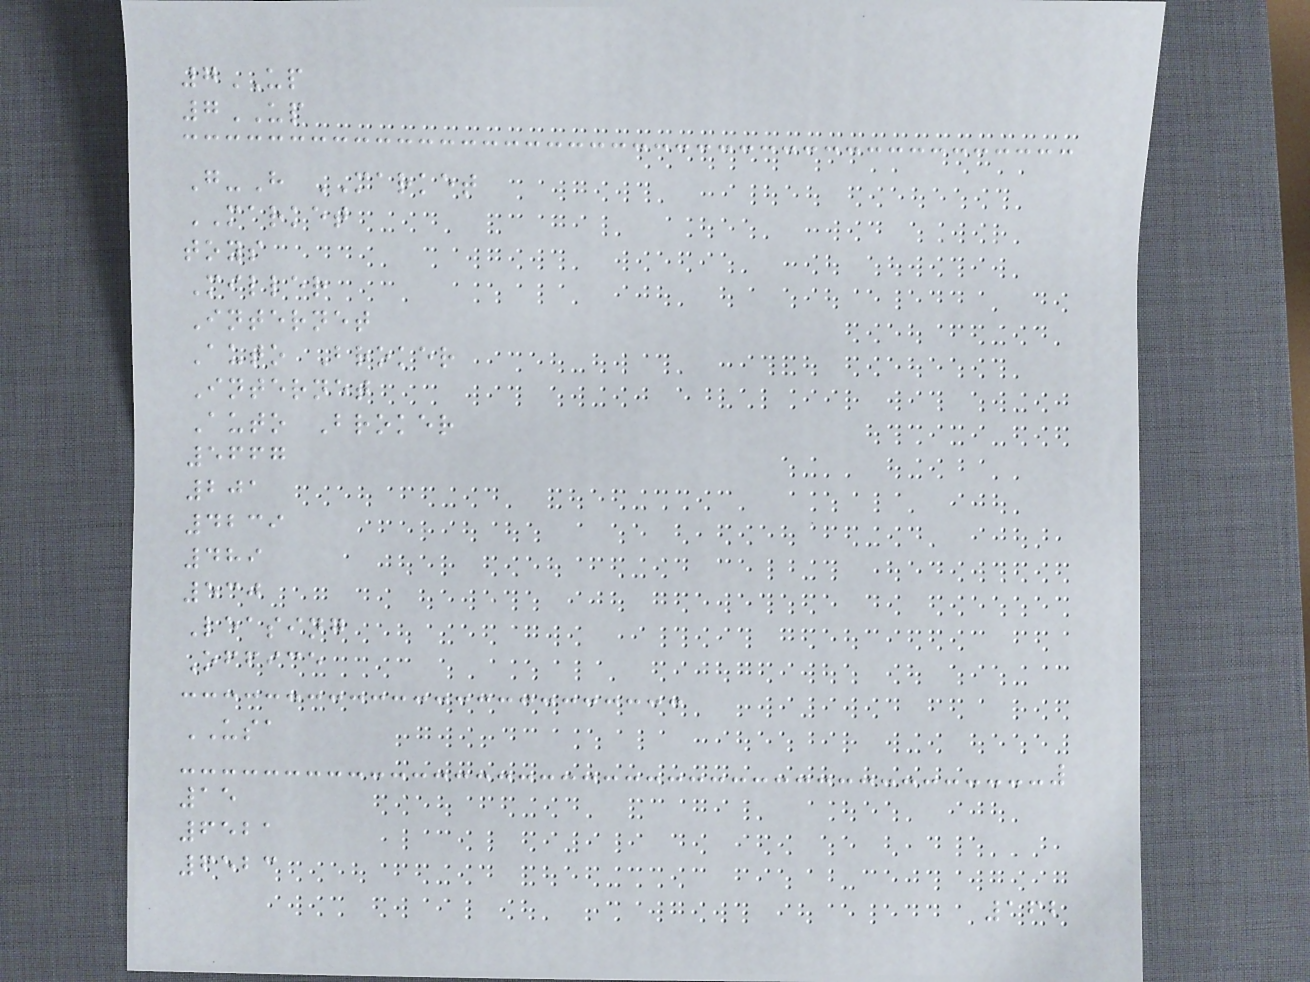7UP
7UP
G-H MARKET
MARKET
toys
Miller
Internet
Auto Broker
Internet
Auto Broker
5667
201
4239
489
530
Leasing
Office
USA
15
6521
6523
162
